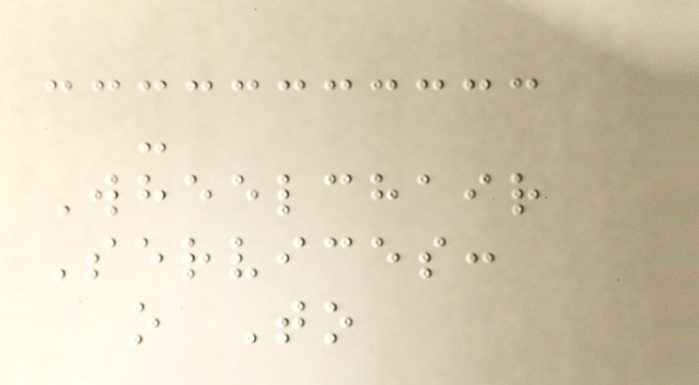-
Wheelchair
Services:
o To
